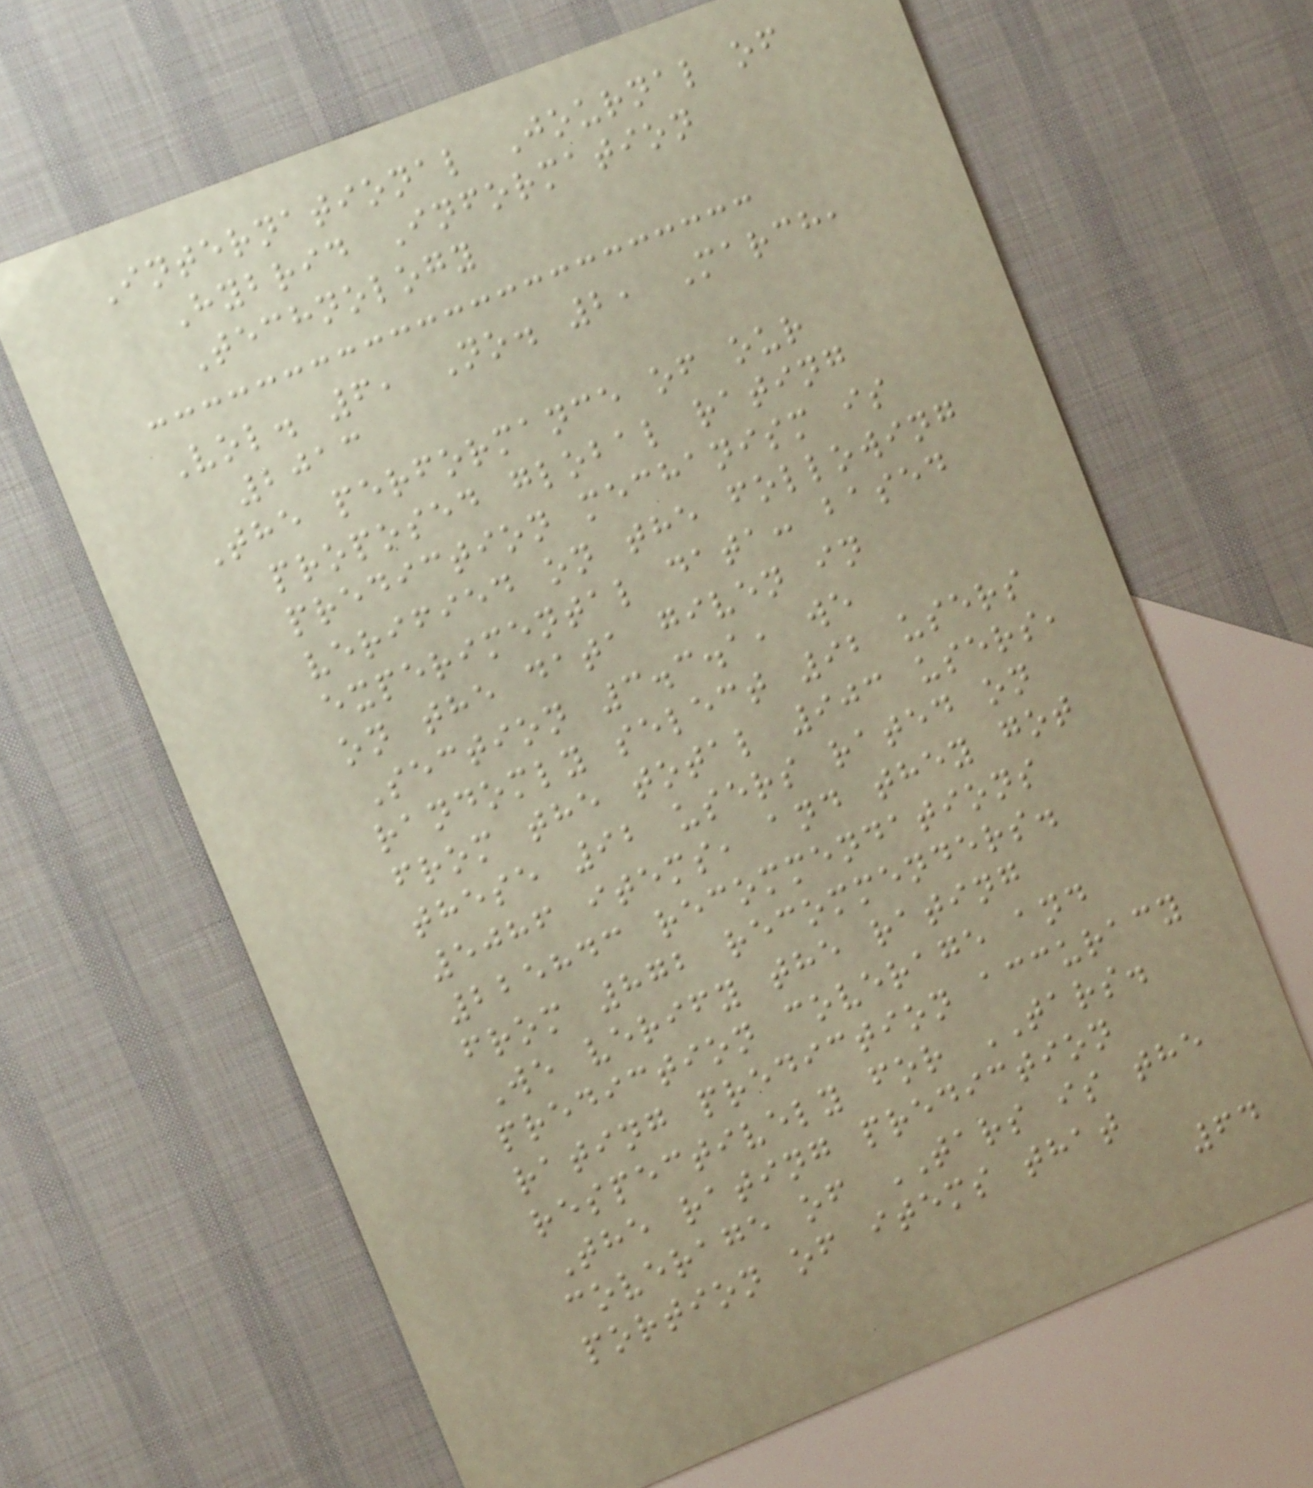International Journal of
Hybrid Information
Technology
Vol. 6, No. 2, March,
2013
The performance of our
proposed global rating
prediction mechanism is
verified on the following
experimental data: based
on the data given in
Section 3.3.1, we
randomly select 92 users
from the total 903 users,
these 92 users rated on
5086 items, and they got
225843 recommendations
from 872 recommenders.
We verify the rating
prediction coverage and
rating prediction accuracy
respectively for TARS.
The rating prediction
coverage of TARS is the
portion of items that
64
